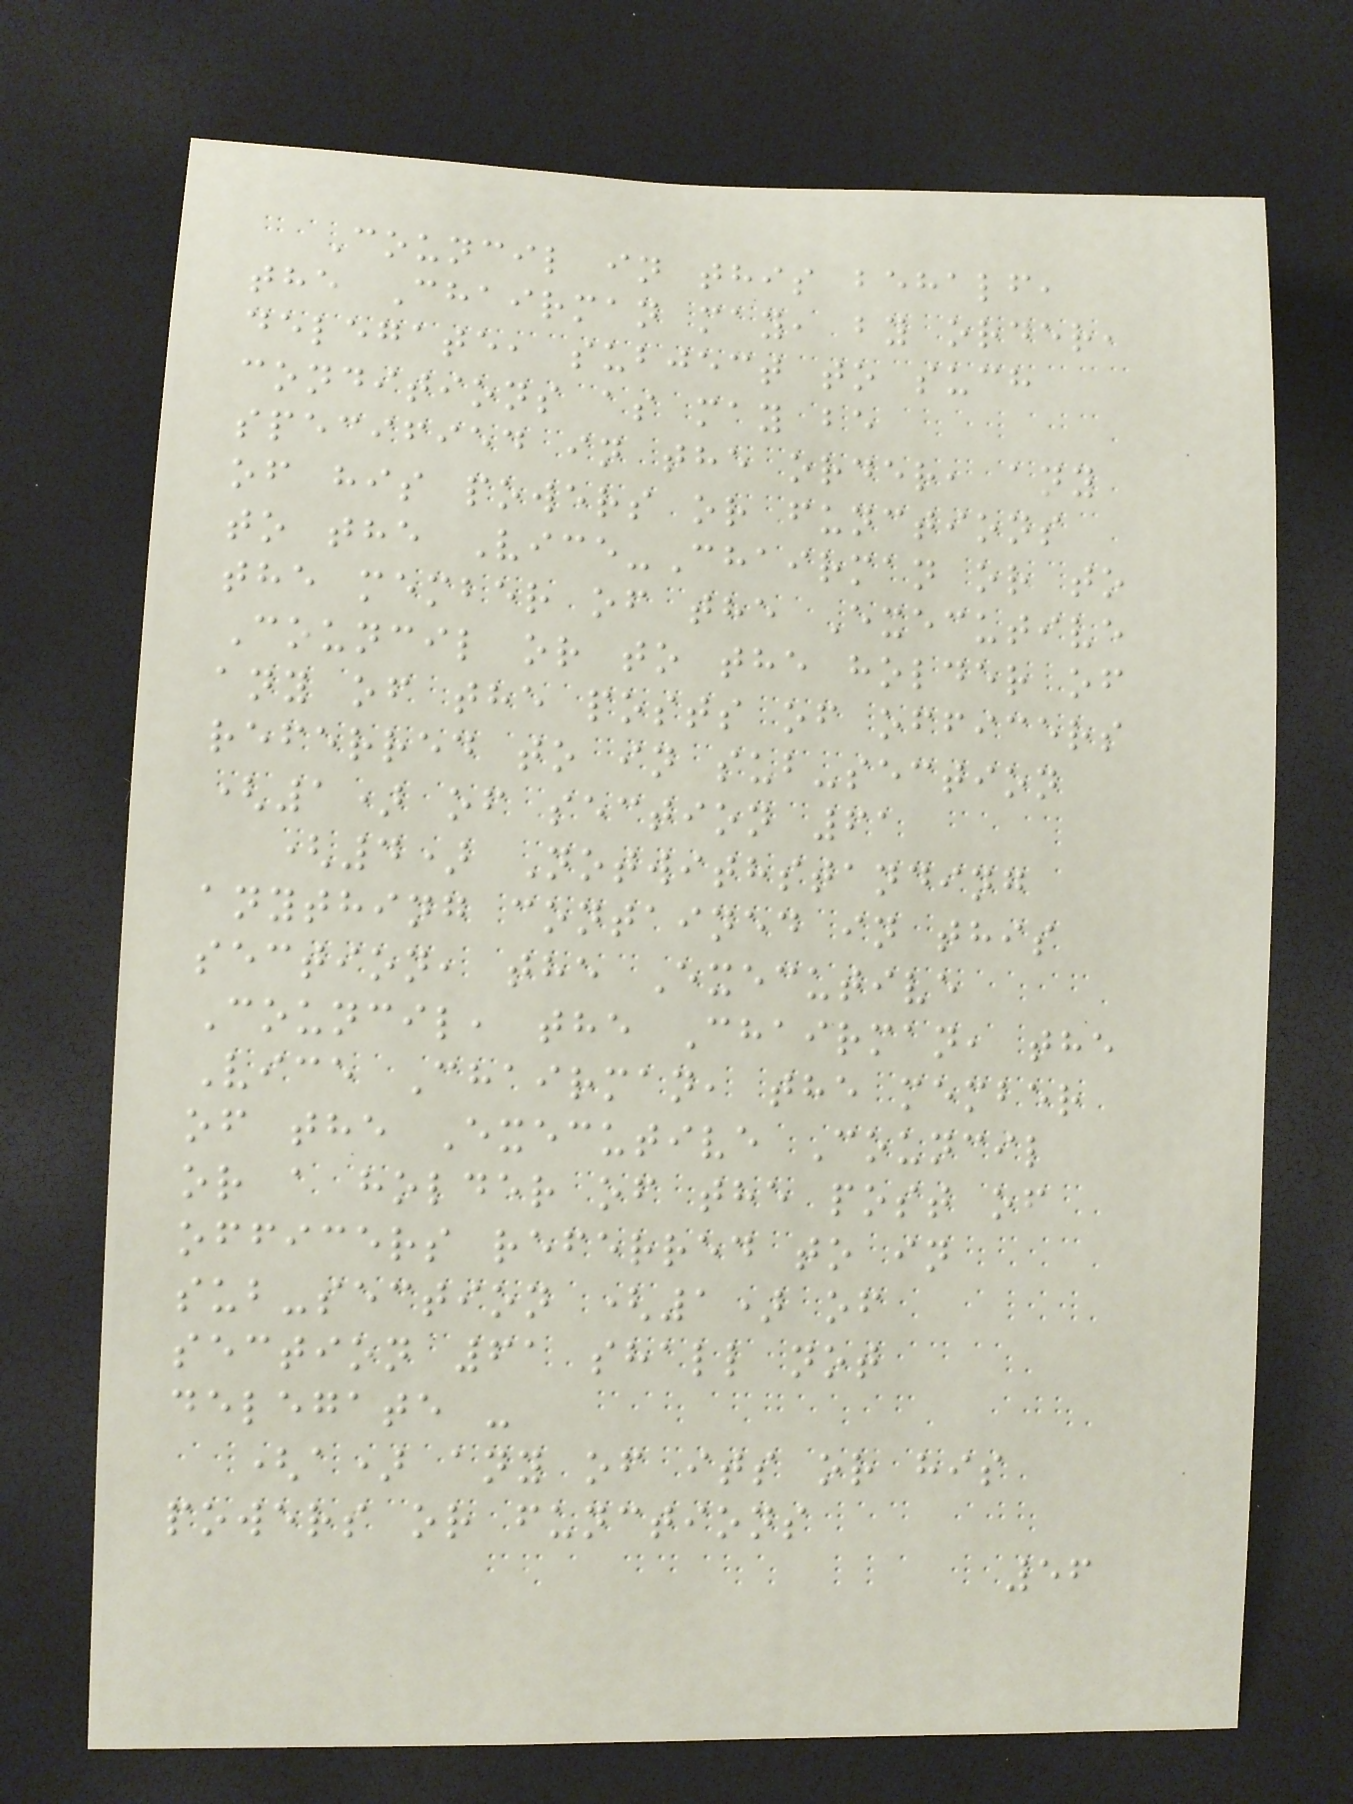Council in this behalf,
the Chairman may, by order,
delegate, subject to such
conditions as may be
specified in the order, any
of his powers or functions
to the Vice-Chairman or to
the member of the Executive
Council or to the holder of
any of the posts of officers
referred to in sub-section
(1) of section 61
(4) Notwithstanding
anything contained in this
section, the Executive
Council, the Chairman, the
Vice Chairman, the member
of the Executive Council
or a holder of the post of
officers referred to in
sub-section (1) of
section 61 shall not
delegate -
(a) any of its or his
powers or functions
56
